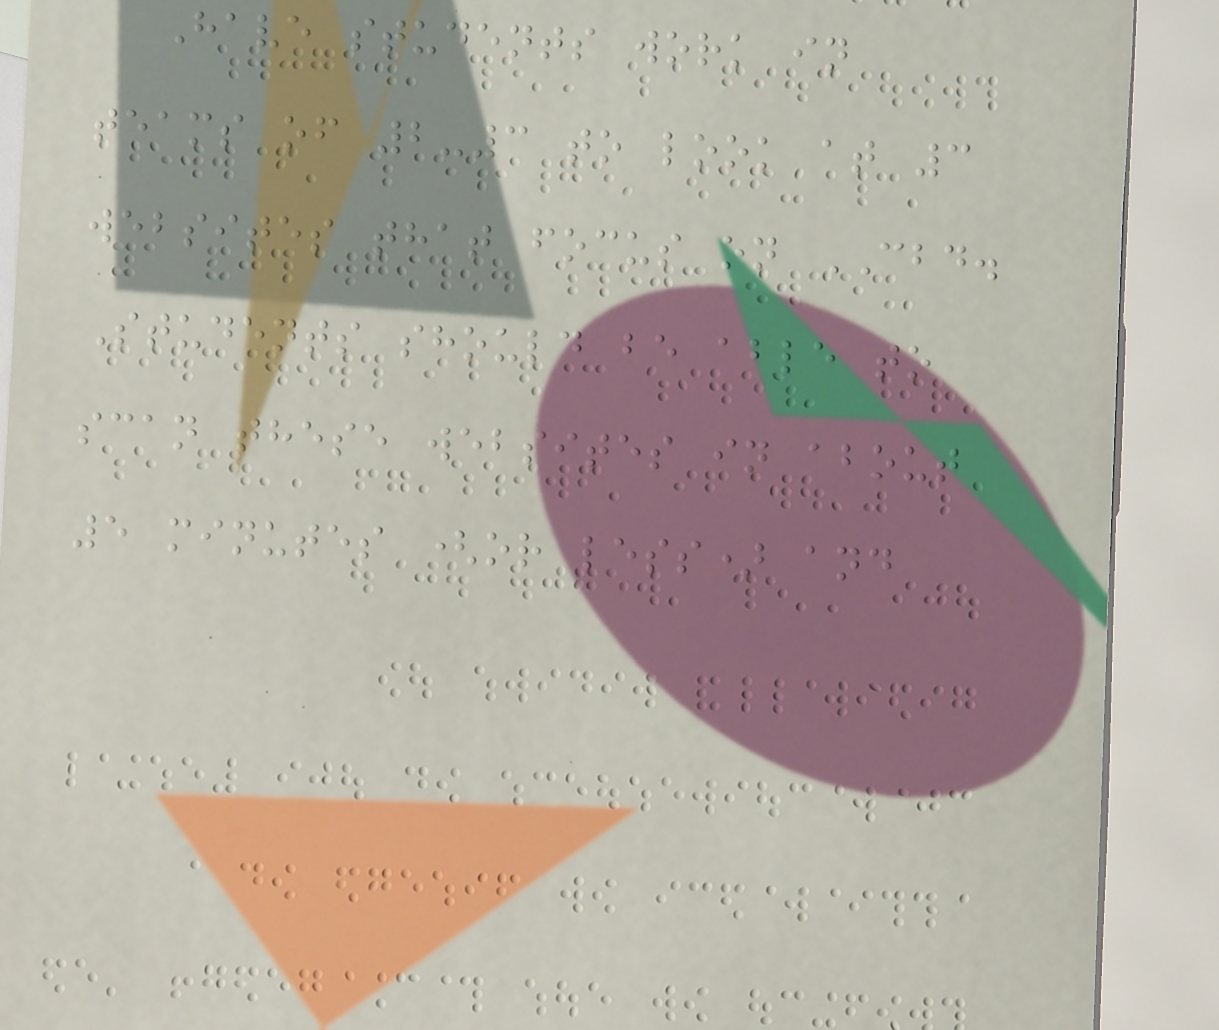Have students work in
teams of 2-3 to look at 3
websites that focus on CBD.
Students should be able to
scan these websites in about
5 minutes (or less) and
